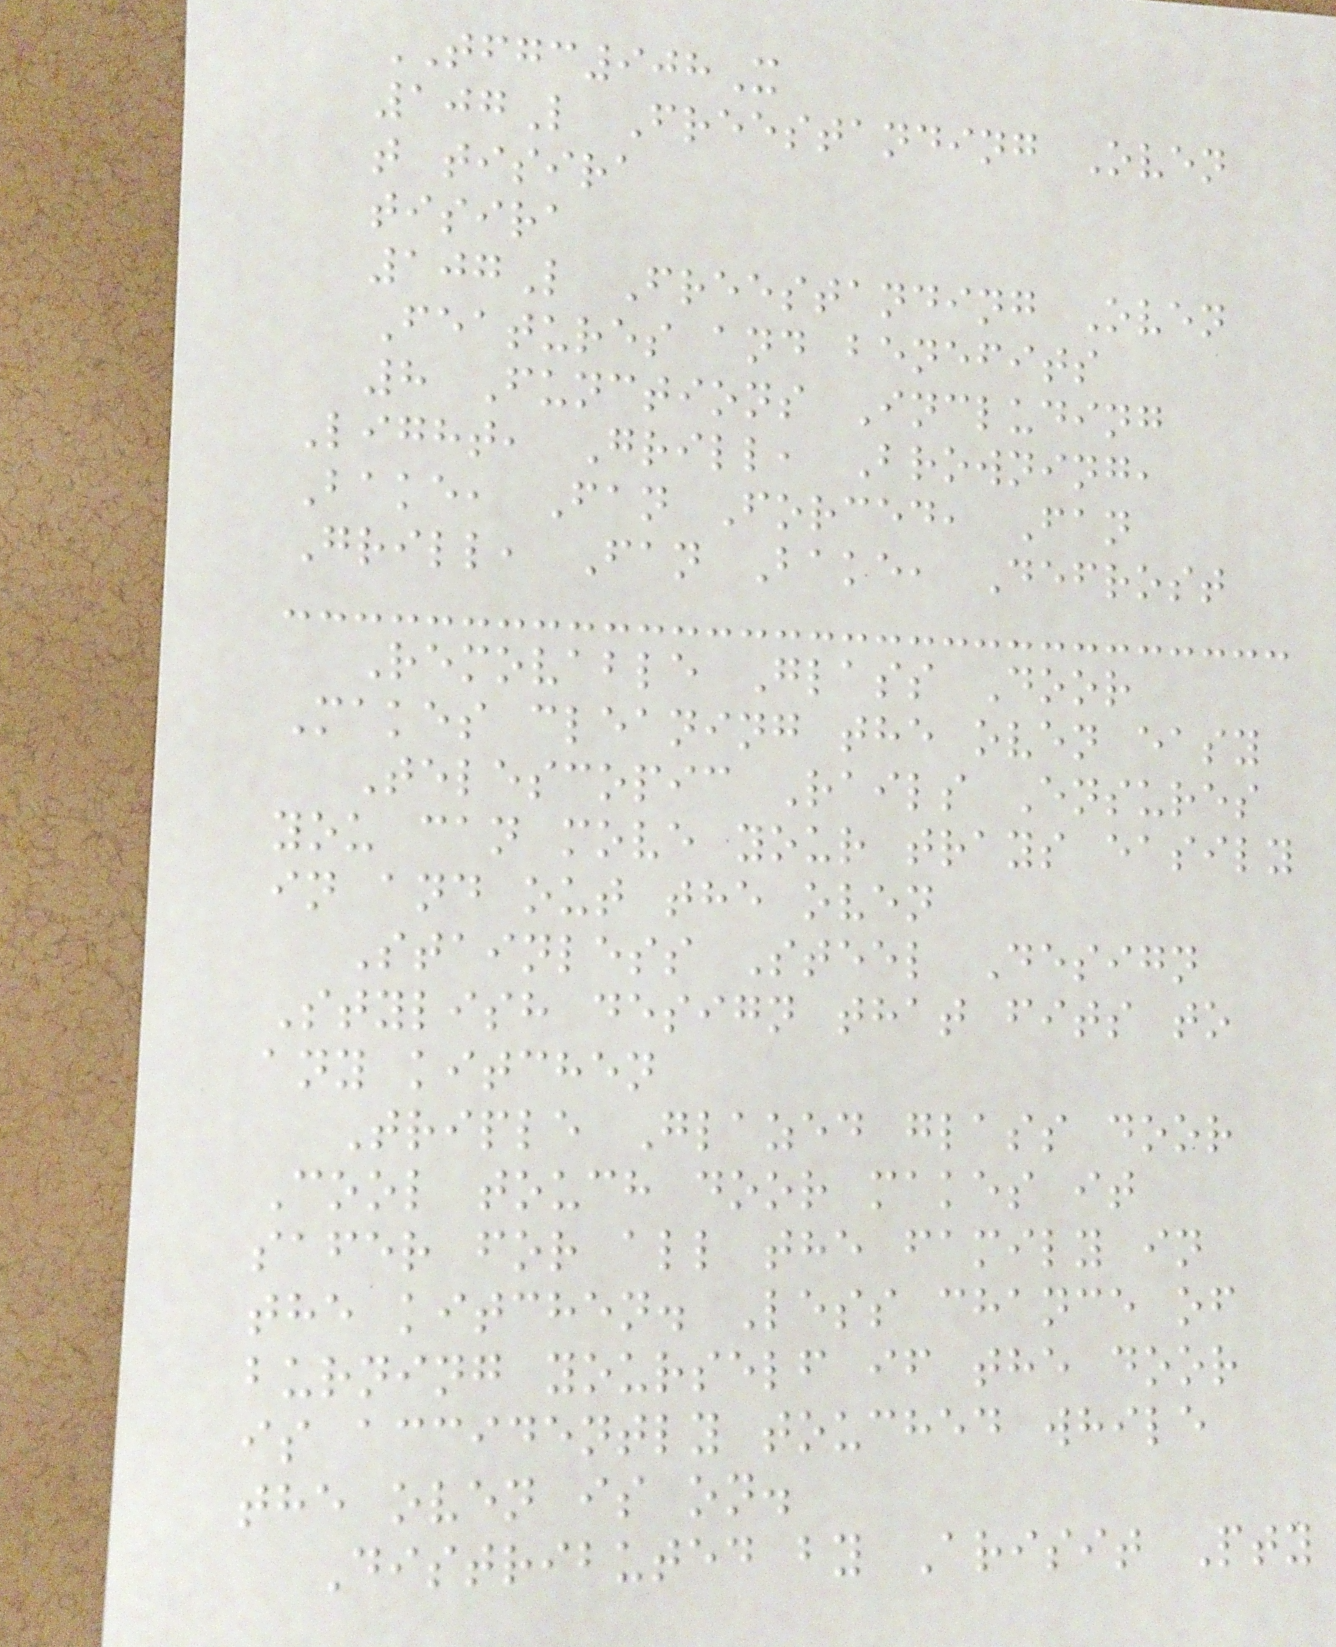TFGC908X
107L Freestanding Oven
t tisira
tisira
107L Freestanding Oven
Features and benefits
8 Functions Including
Light, Grill, Browning,
Bake, Fan Forced, Fan
Grill, Fan Bake, Defrost
Removable Glass Door
Makes cleaning the oven easy
Telescopic Rails Ensures
you can move your trays easily
in and out the oven
Stainless Steel Design
Stylish design that fits to
any kitchen
Triple Glazed glass door
Cool touch door makes it
safer for all the family in
the kitchen. Less chance of
burning yourself if the door
is accidently touched while
the oven is on.
Distributed by Arisit Pty
